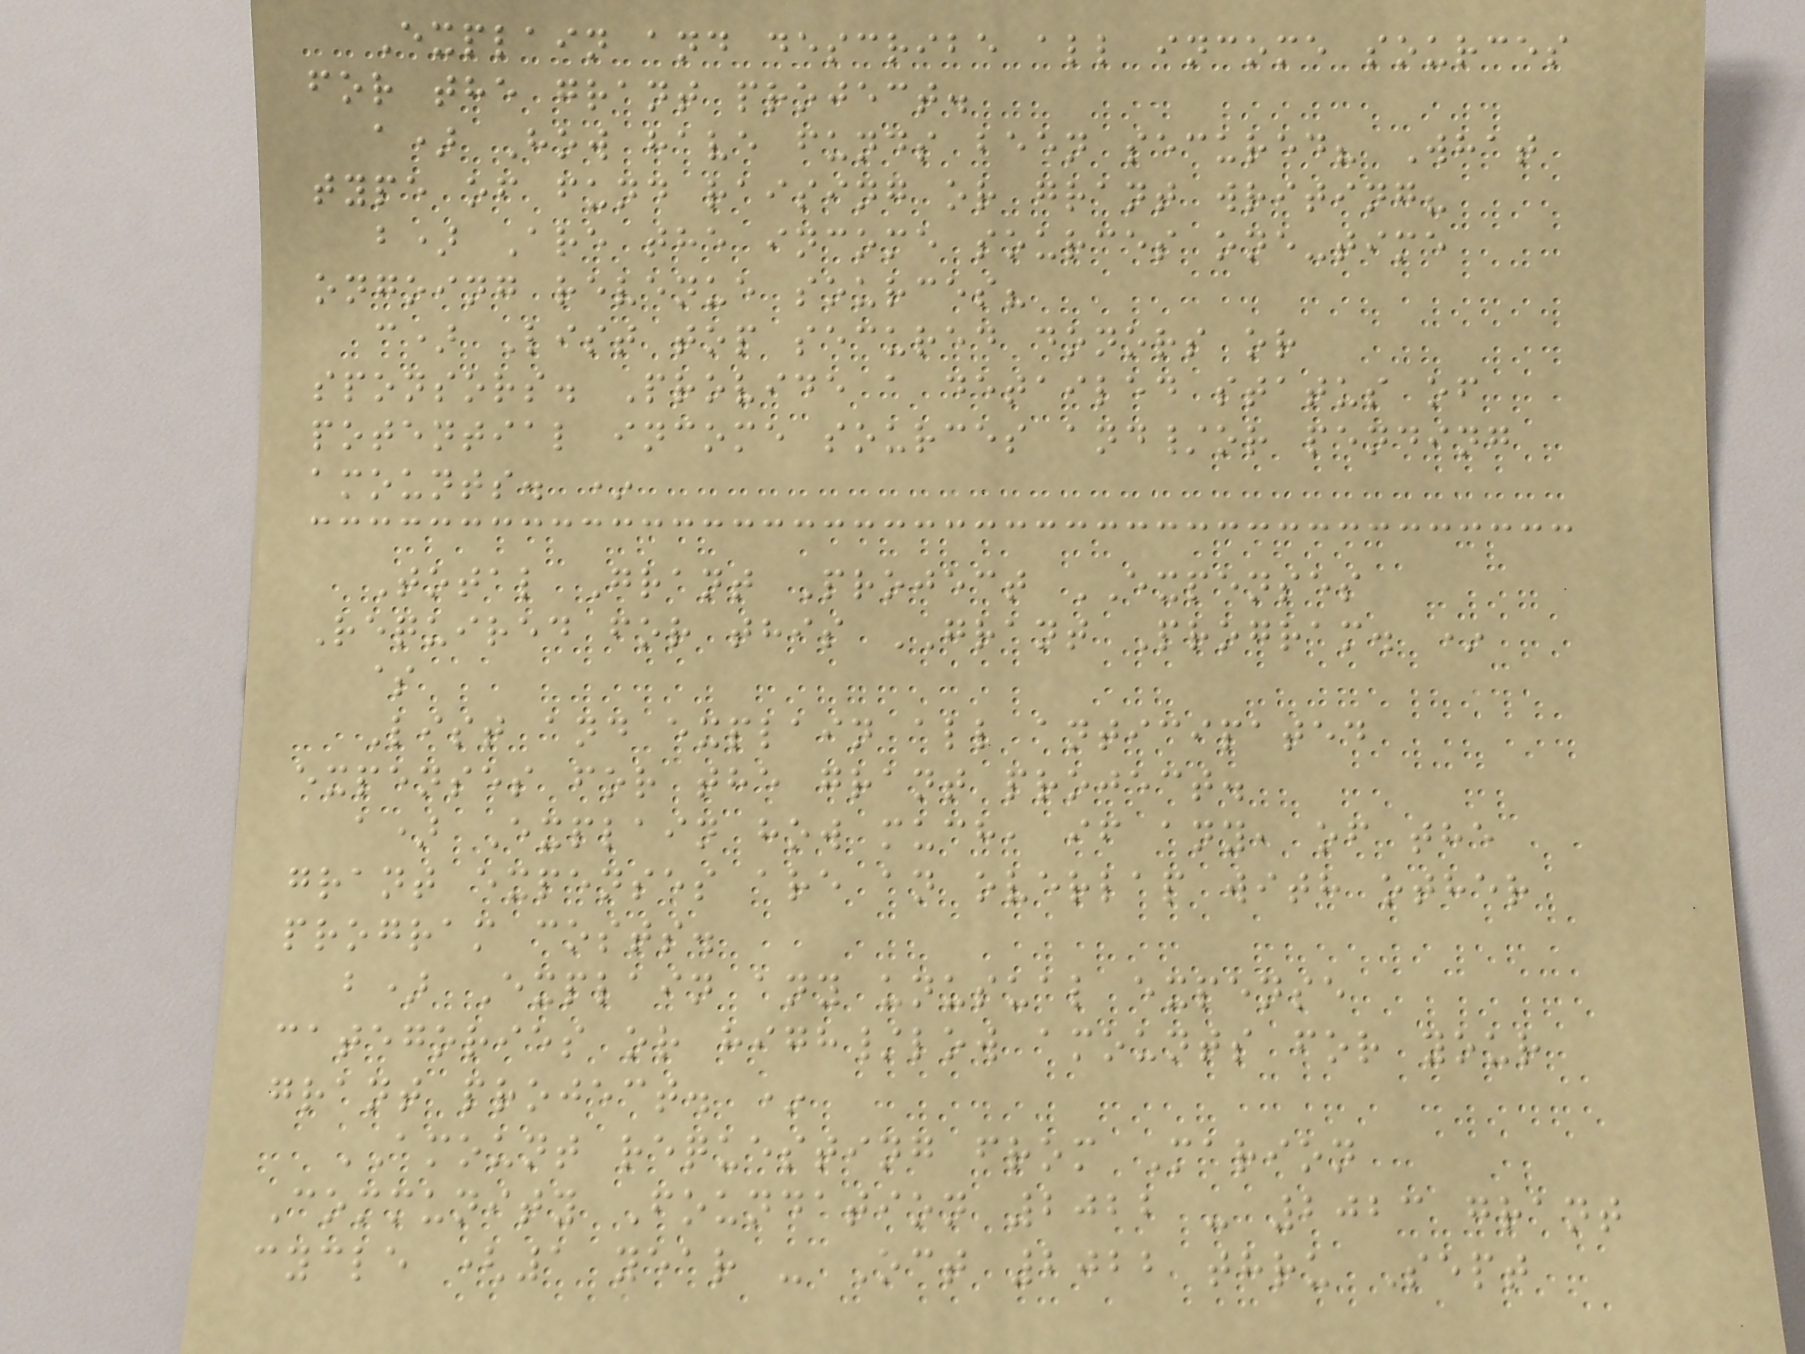Explain and describe all income sources
for the grant project.
a) How have funds been secured? What
type of fund raising or grant writing?
b) Are the income sources one-time
ongoing revenue sources?
c) List top secured donors or
sponsors. Provide a detailed status of
potential income sources and/or pending
amounts. *
Total Grant Project EXPENSES
Required for this GRANT Program. *
$
List and explain all anticipated
expenses for the grant project.
a) Explain how much, if any, of the
grant expenses are an overlap with other
program costs.
b) Explain any unusual expense
categories or high/low amounts for your
grant project. *
AMOUNT requesting from Marion
Community Foundation 2022 - 2023 grant
cycle (1 year - Oct 2022 thru Sept
